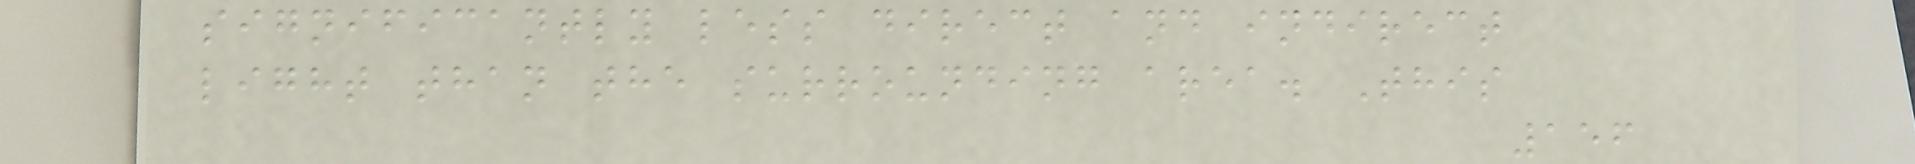significantly less direct and indirect
light than the surrounding area. This
156
